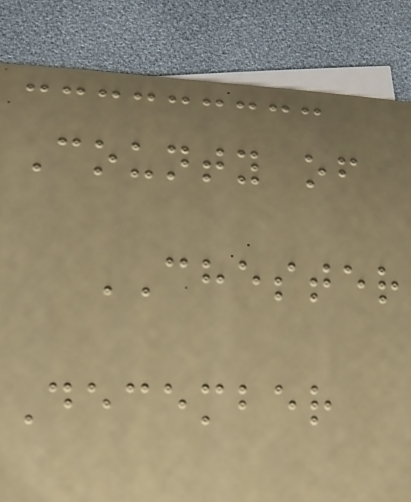County of
CHESTER
December
